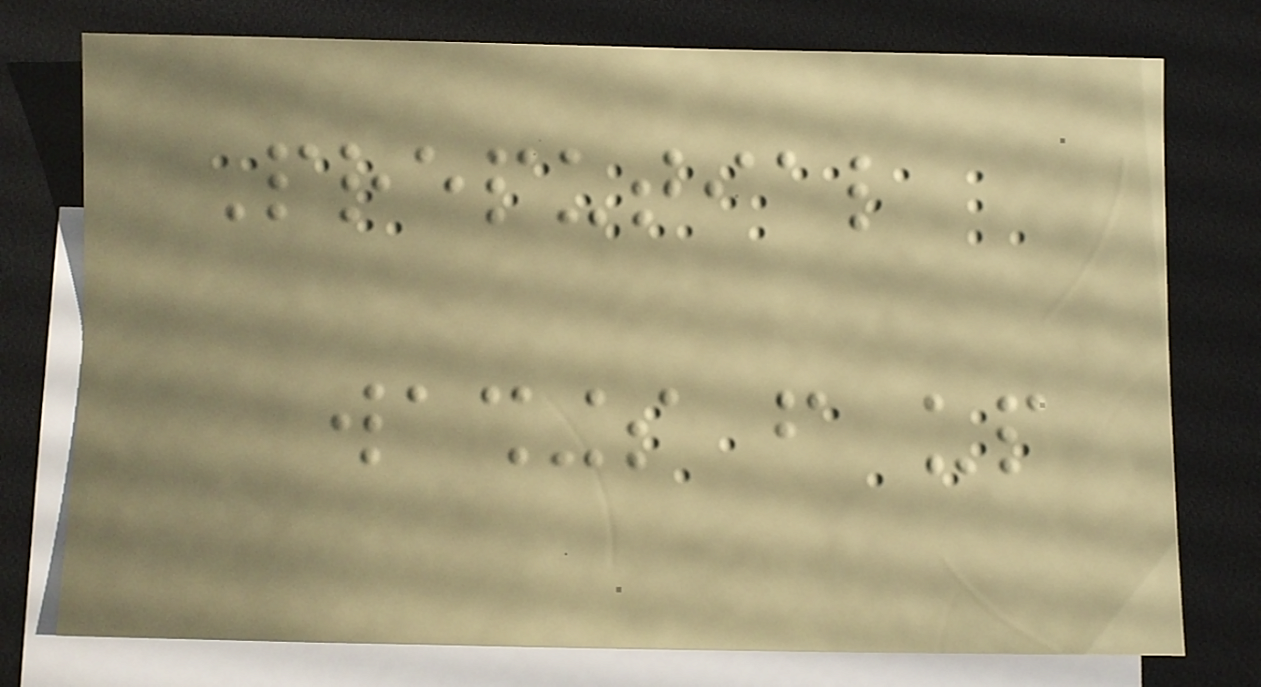Preputial
washings from up
